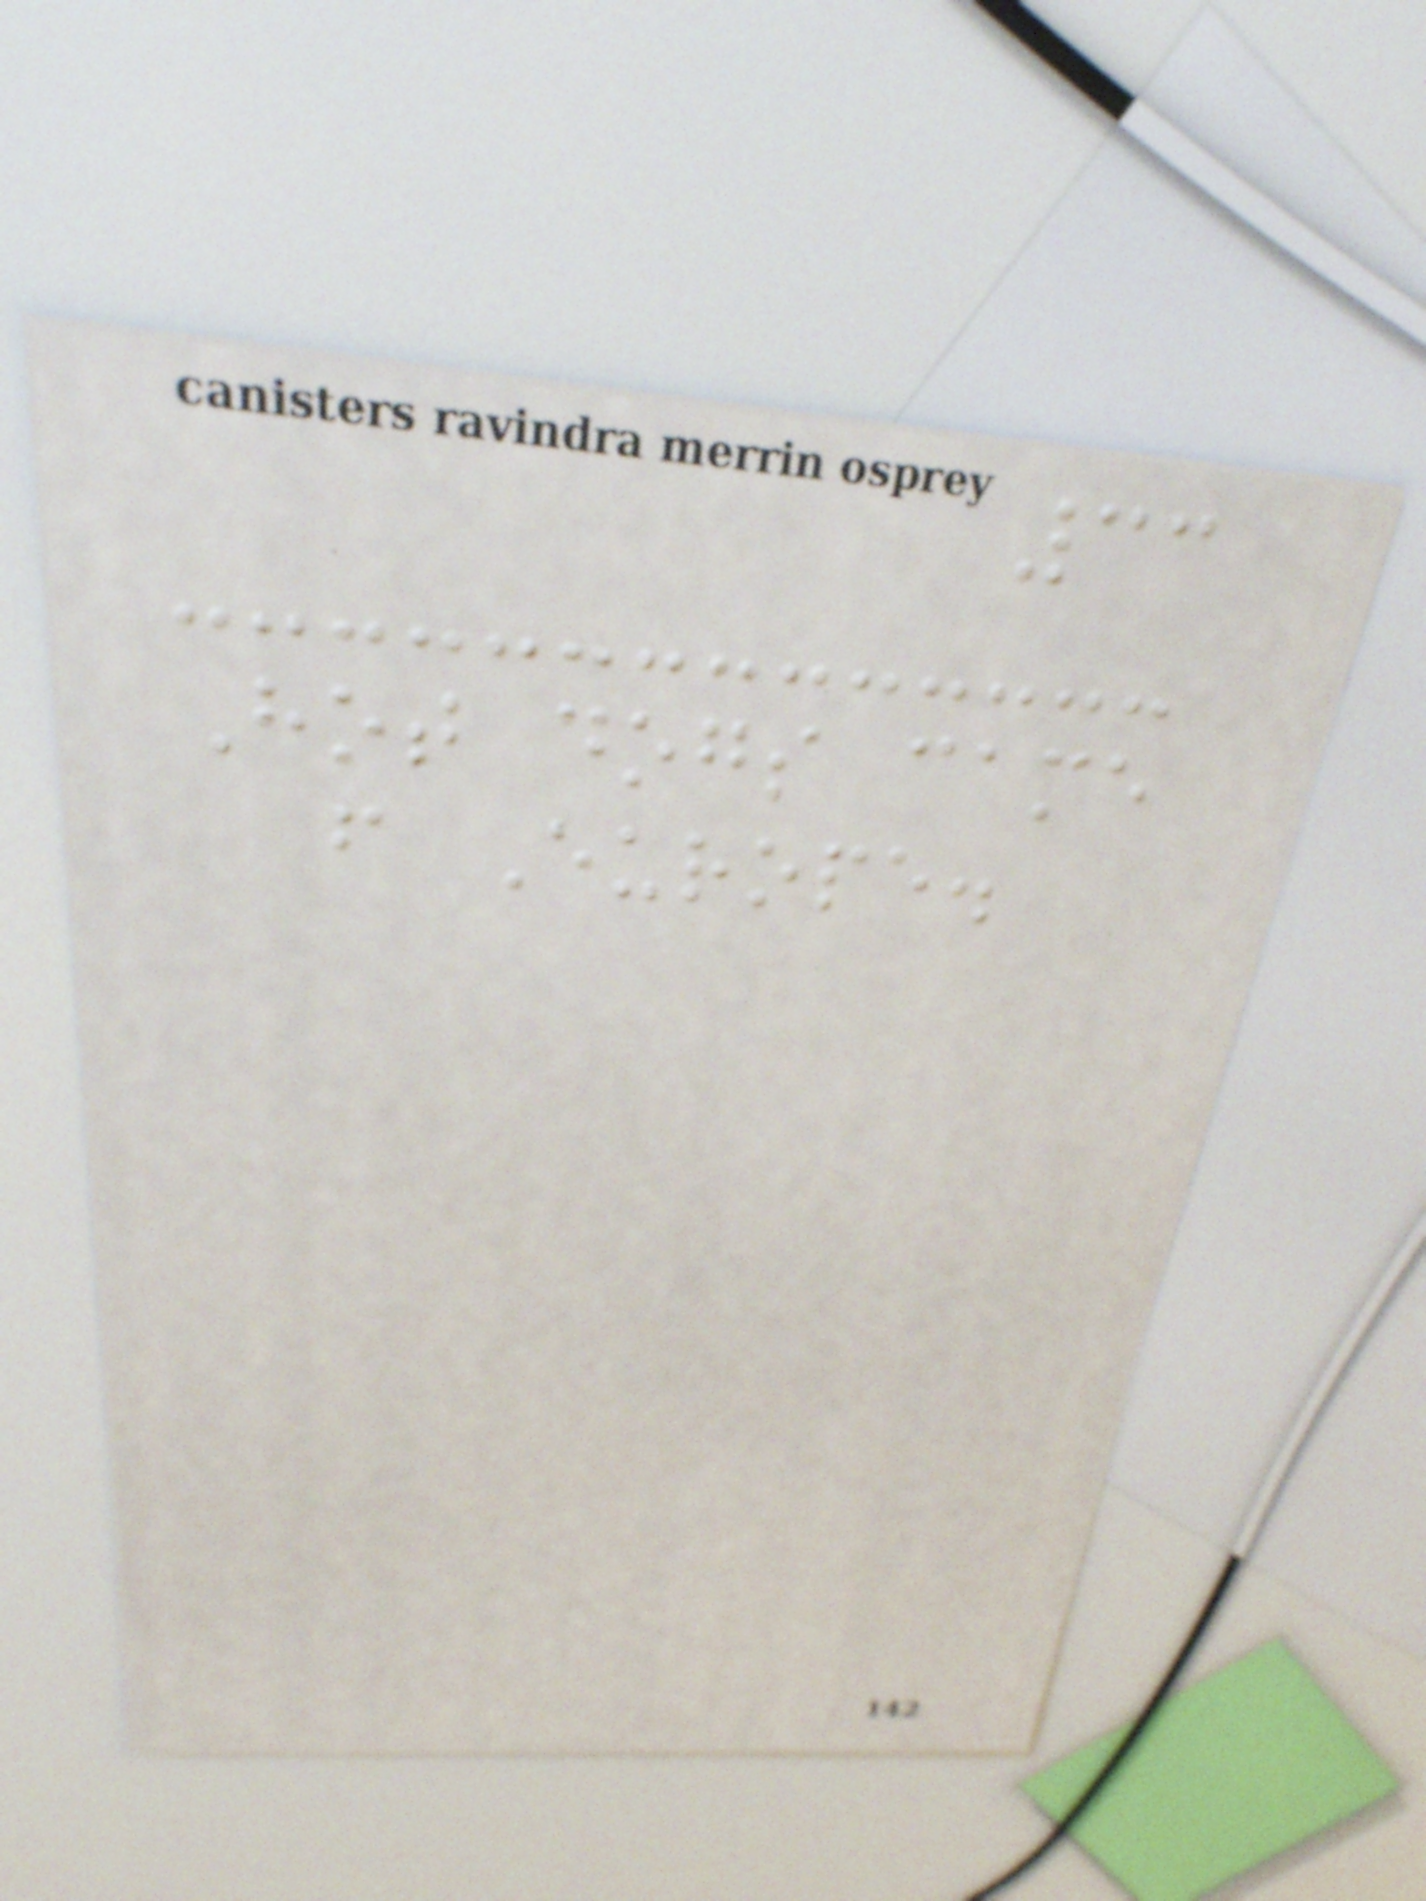33
Hot dogs came
from Europe.
